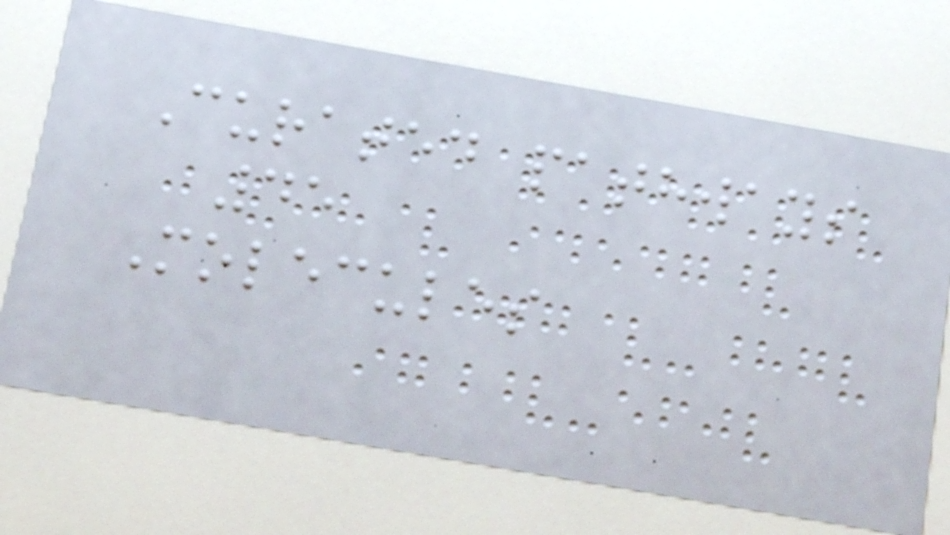Curated pathways
45
Molecules
